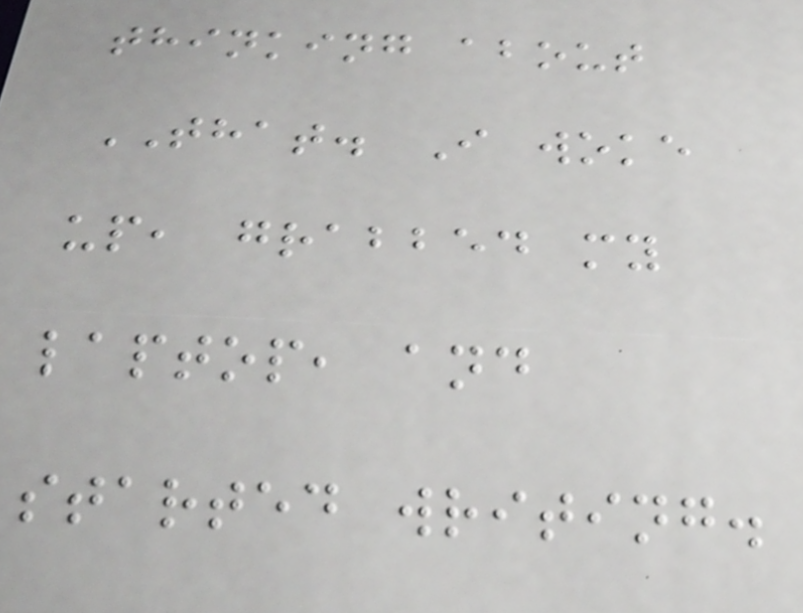thinking about
THAT. I woke
up, grabbed my
laptop, and
started writing.
